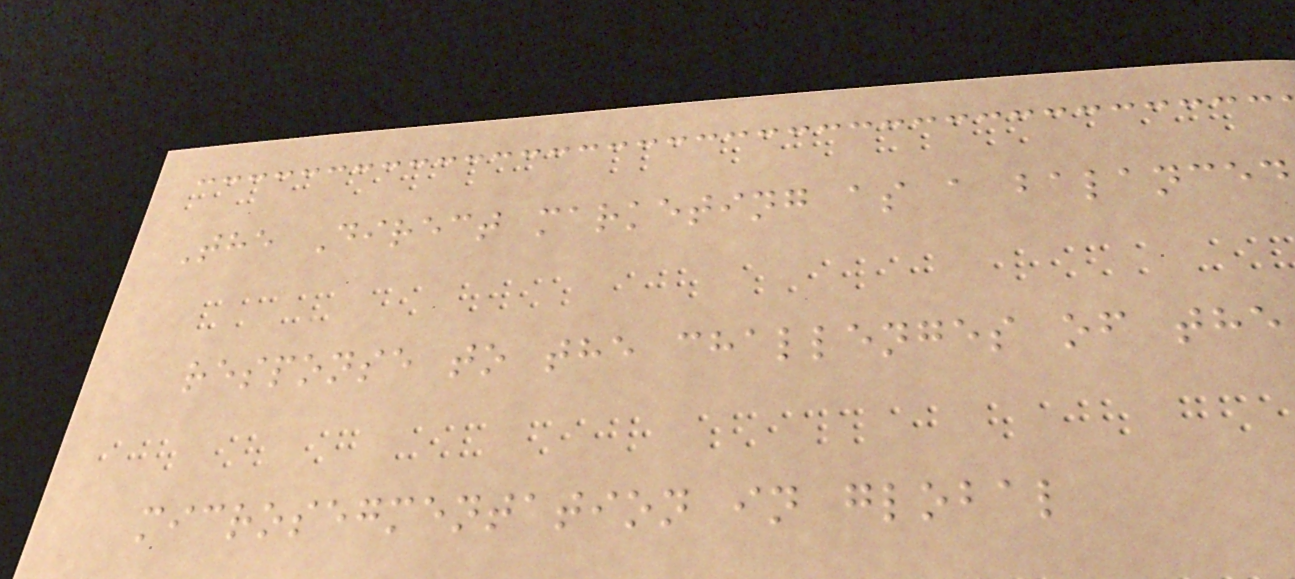The Direct marketing as a balanced
response to the challenges of the
microsegmentation in global
